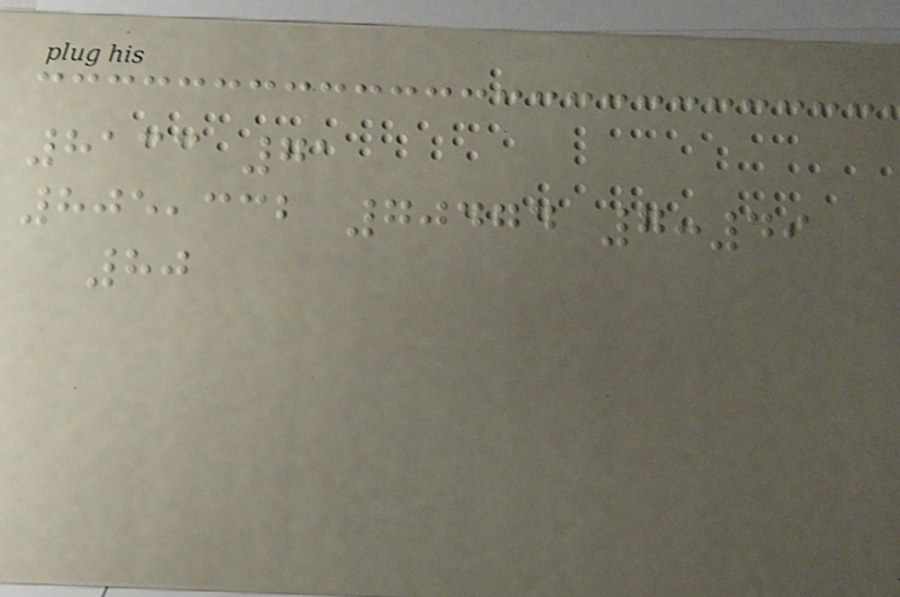8133 71
805,332 70474 7:49
80
